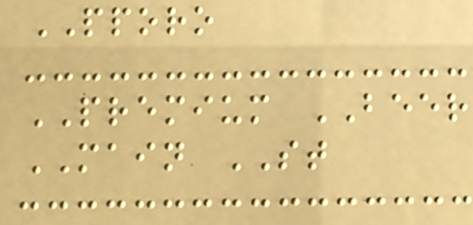PPORO
PREMIUM BEER
MAIN ST
